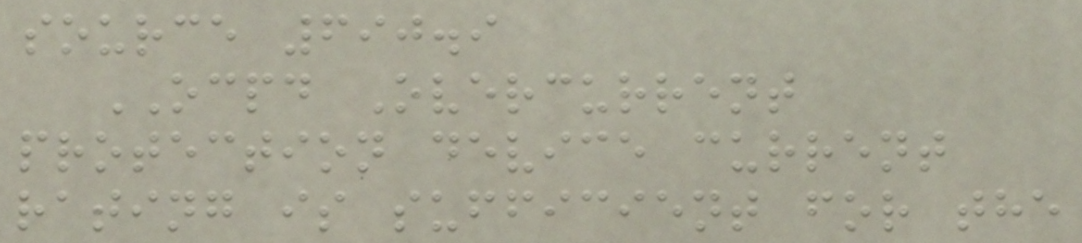source 690.9
OCPD Overcurrent
protection device current
rating is sufficient for the
